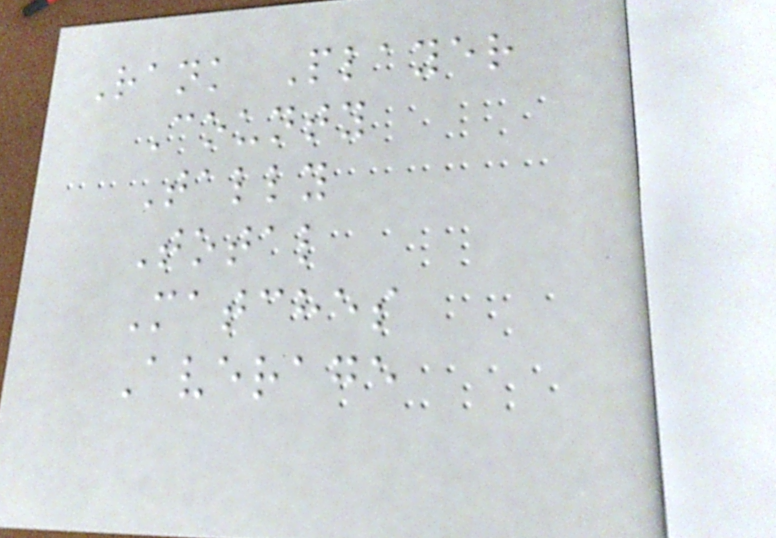Rank Player
County
Tally
Total
Matches
Average
